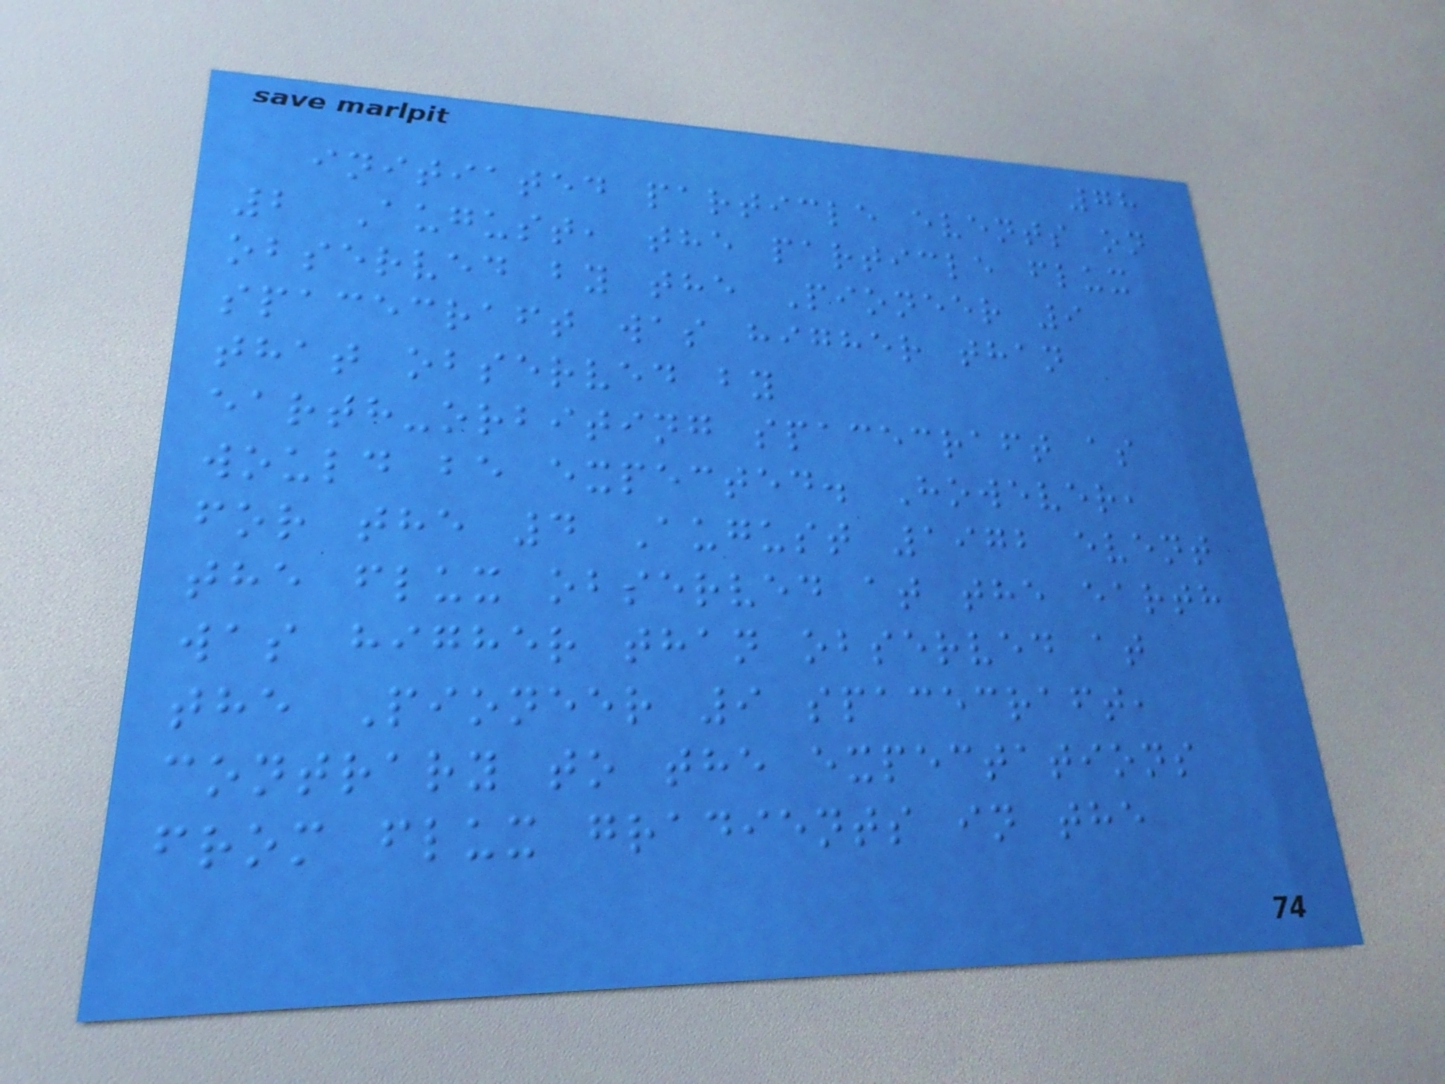78
initiated particle events on
2 August, the particle flux
observed by the Pioneer 9
spacecraft was higher than
that observed by
earth-orbiting spacecraft as
would be expected. However,
for the 4 August 1972 event
the flux observed at the earth
was higher than observed at
the Pioneer 9 spacecraft,
contrary to the expectations
from flux gradients in the
